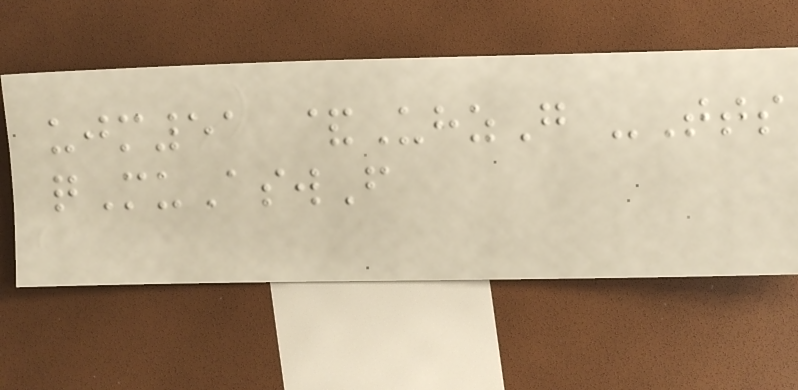ujm51 &UhzG -Tts
qMuAswF
